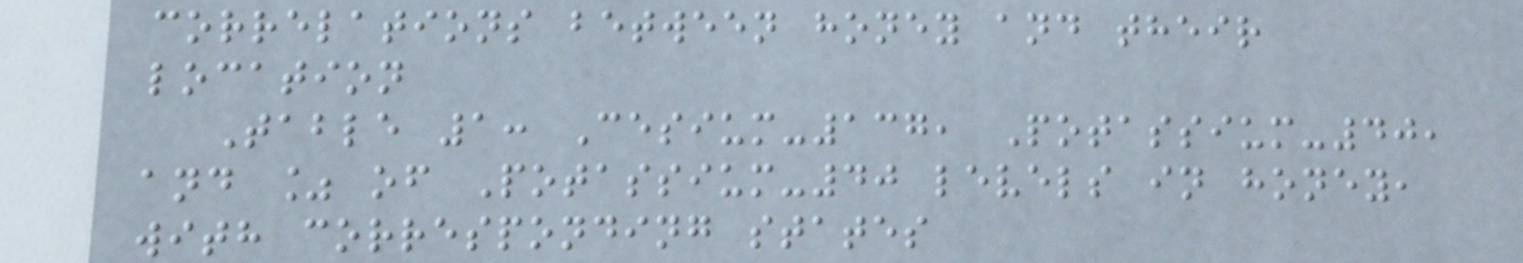correlations between honey and their
location
Table 1: Cesium-137, Potassium-40,
and % of Potassium-40 levels in honey,
with corresponding states
